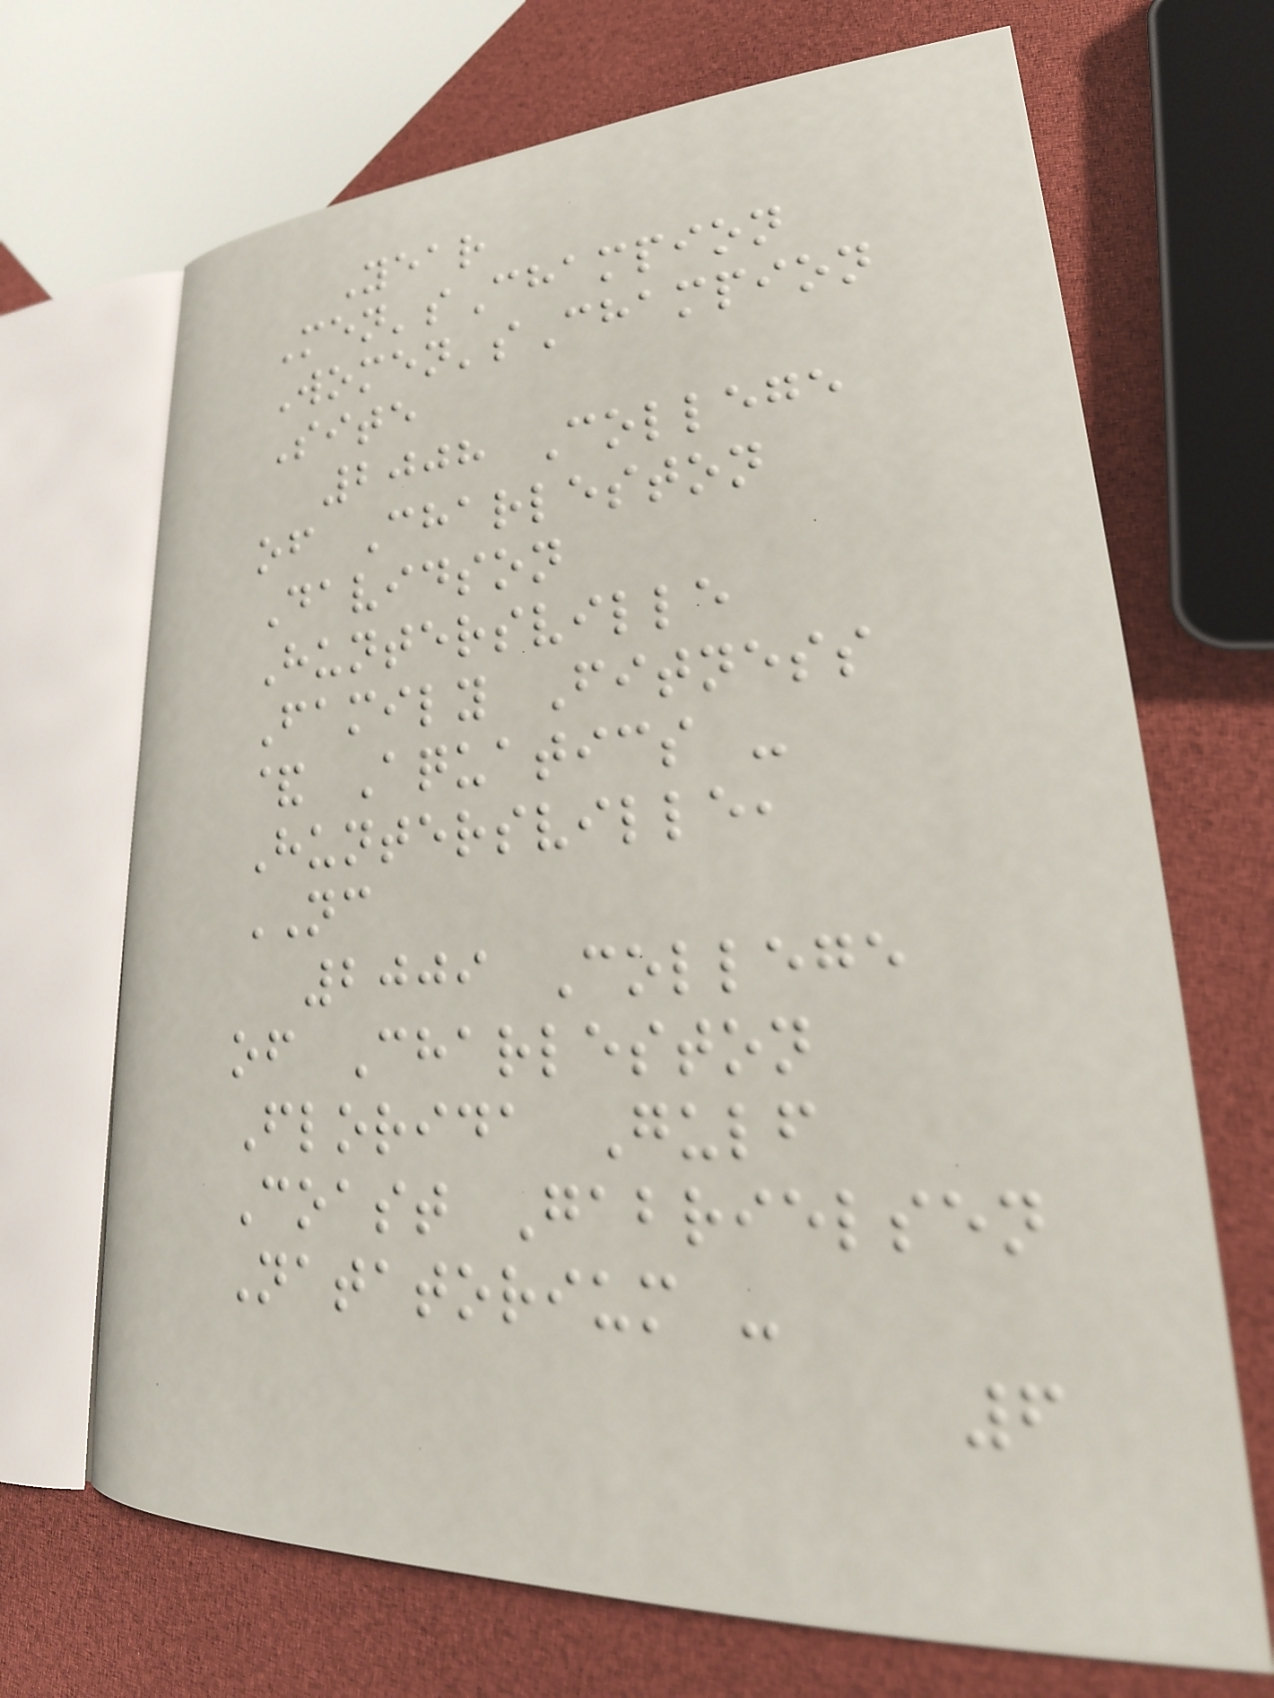Year
Men'sChampion
Women'sChampion
Site
2008 College
of Charleston
Davidson
Huntersville
Family Fitness
& Aquatics -
Huntersville,
NC
2009 College
of Charleston
Florida Gulf
Coast Gabrielsen
Natatorium -
6
